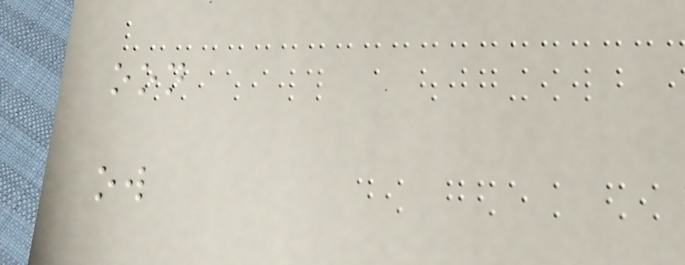oon
ow
